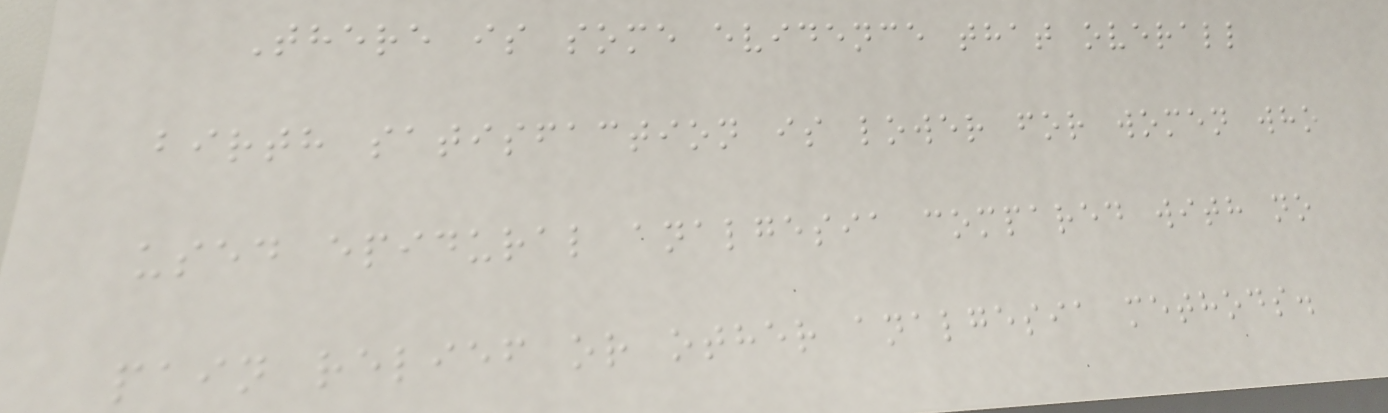There is some evidence that overall
birth satisfaction is lower for women who
used epidural analgesia compared with no
pain relief or other analgesia methods.
